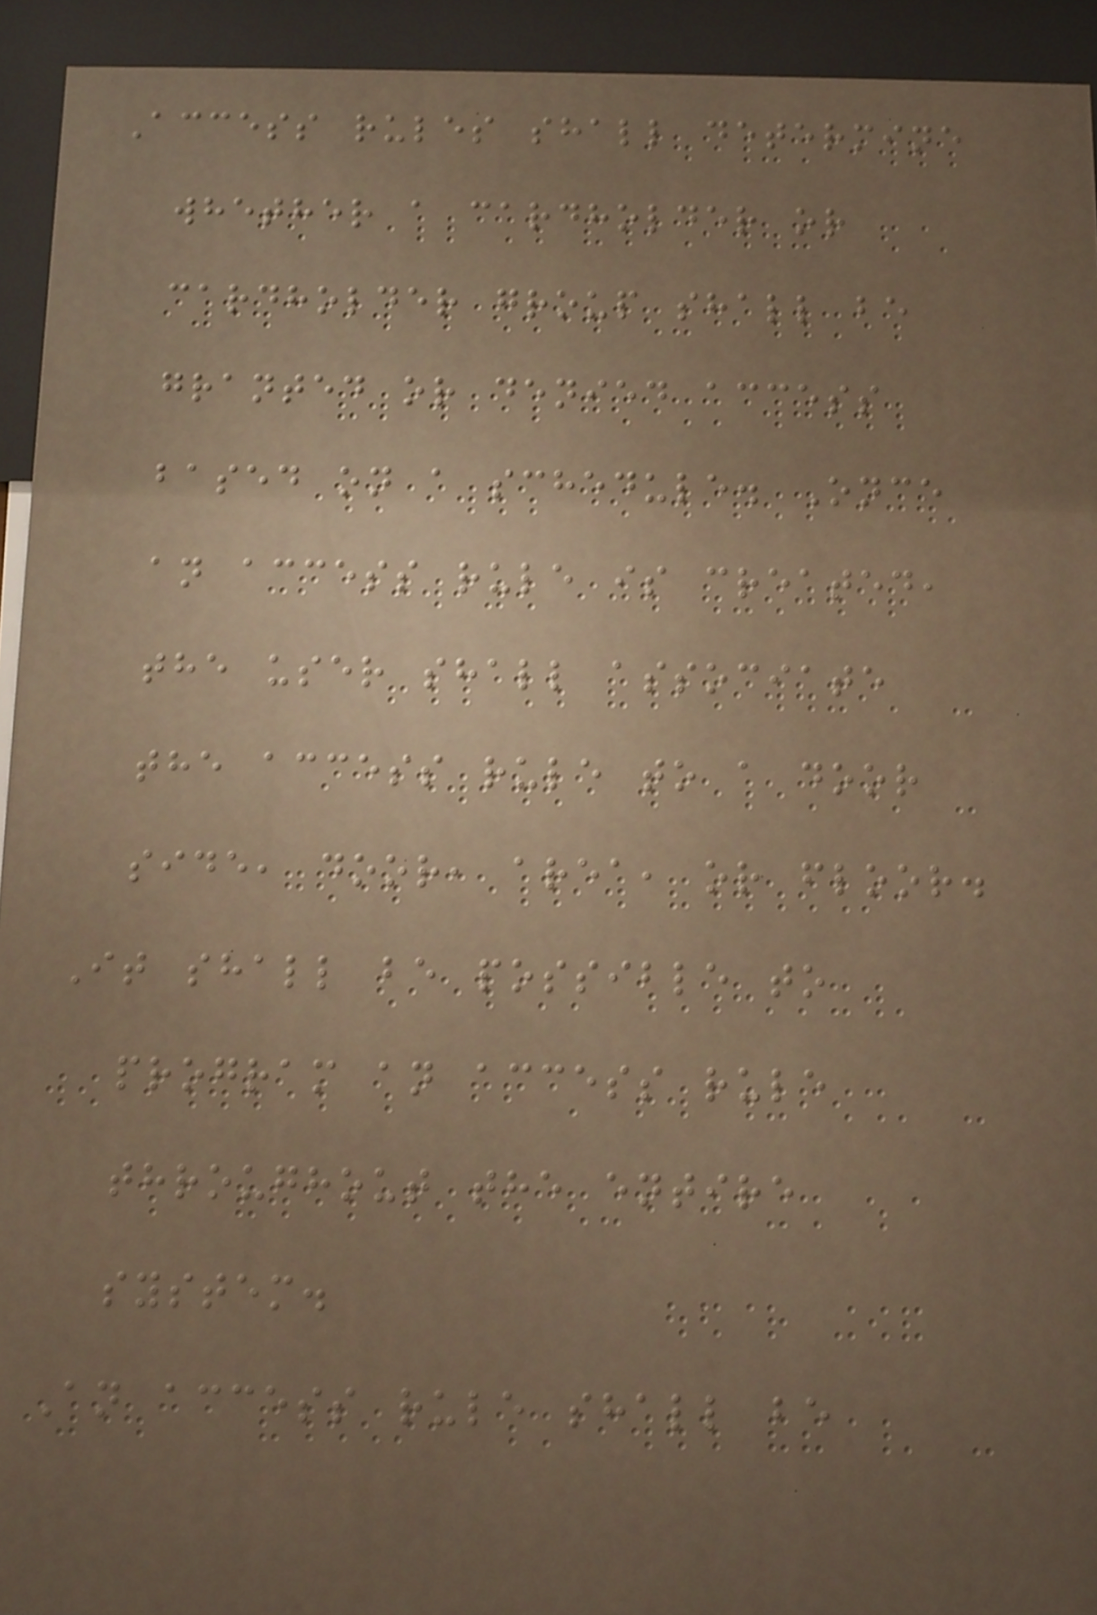Access rules shall determine
whether a cardholder or
cardholder group shall be
granted or denied access
based on a schedule. Once
an access rule is created,
the user shall associate
the access rule to a door
side, door, area, or floor.
It shall be possible to
program an access rule
throughout the entire
system.
An access rule shall be
